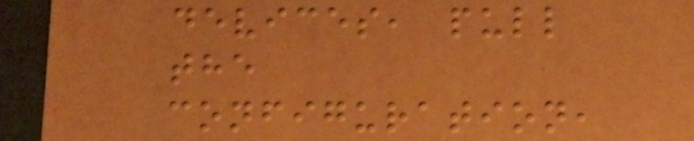devices, pull
the
configuration,
